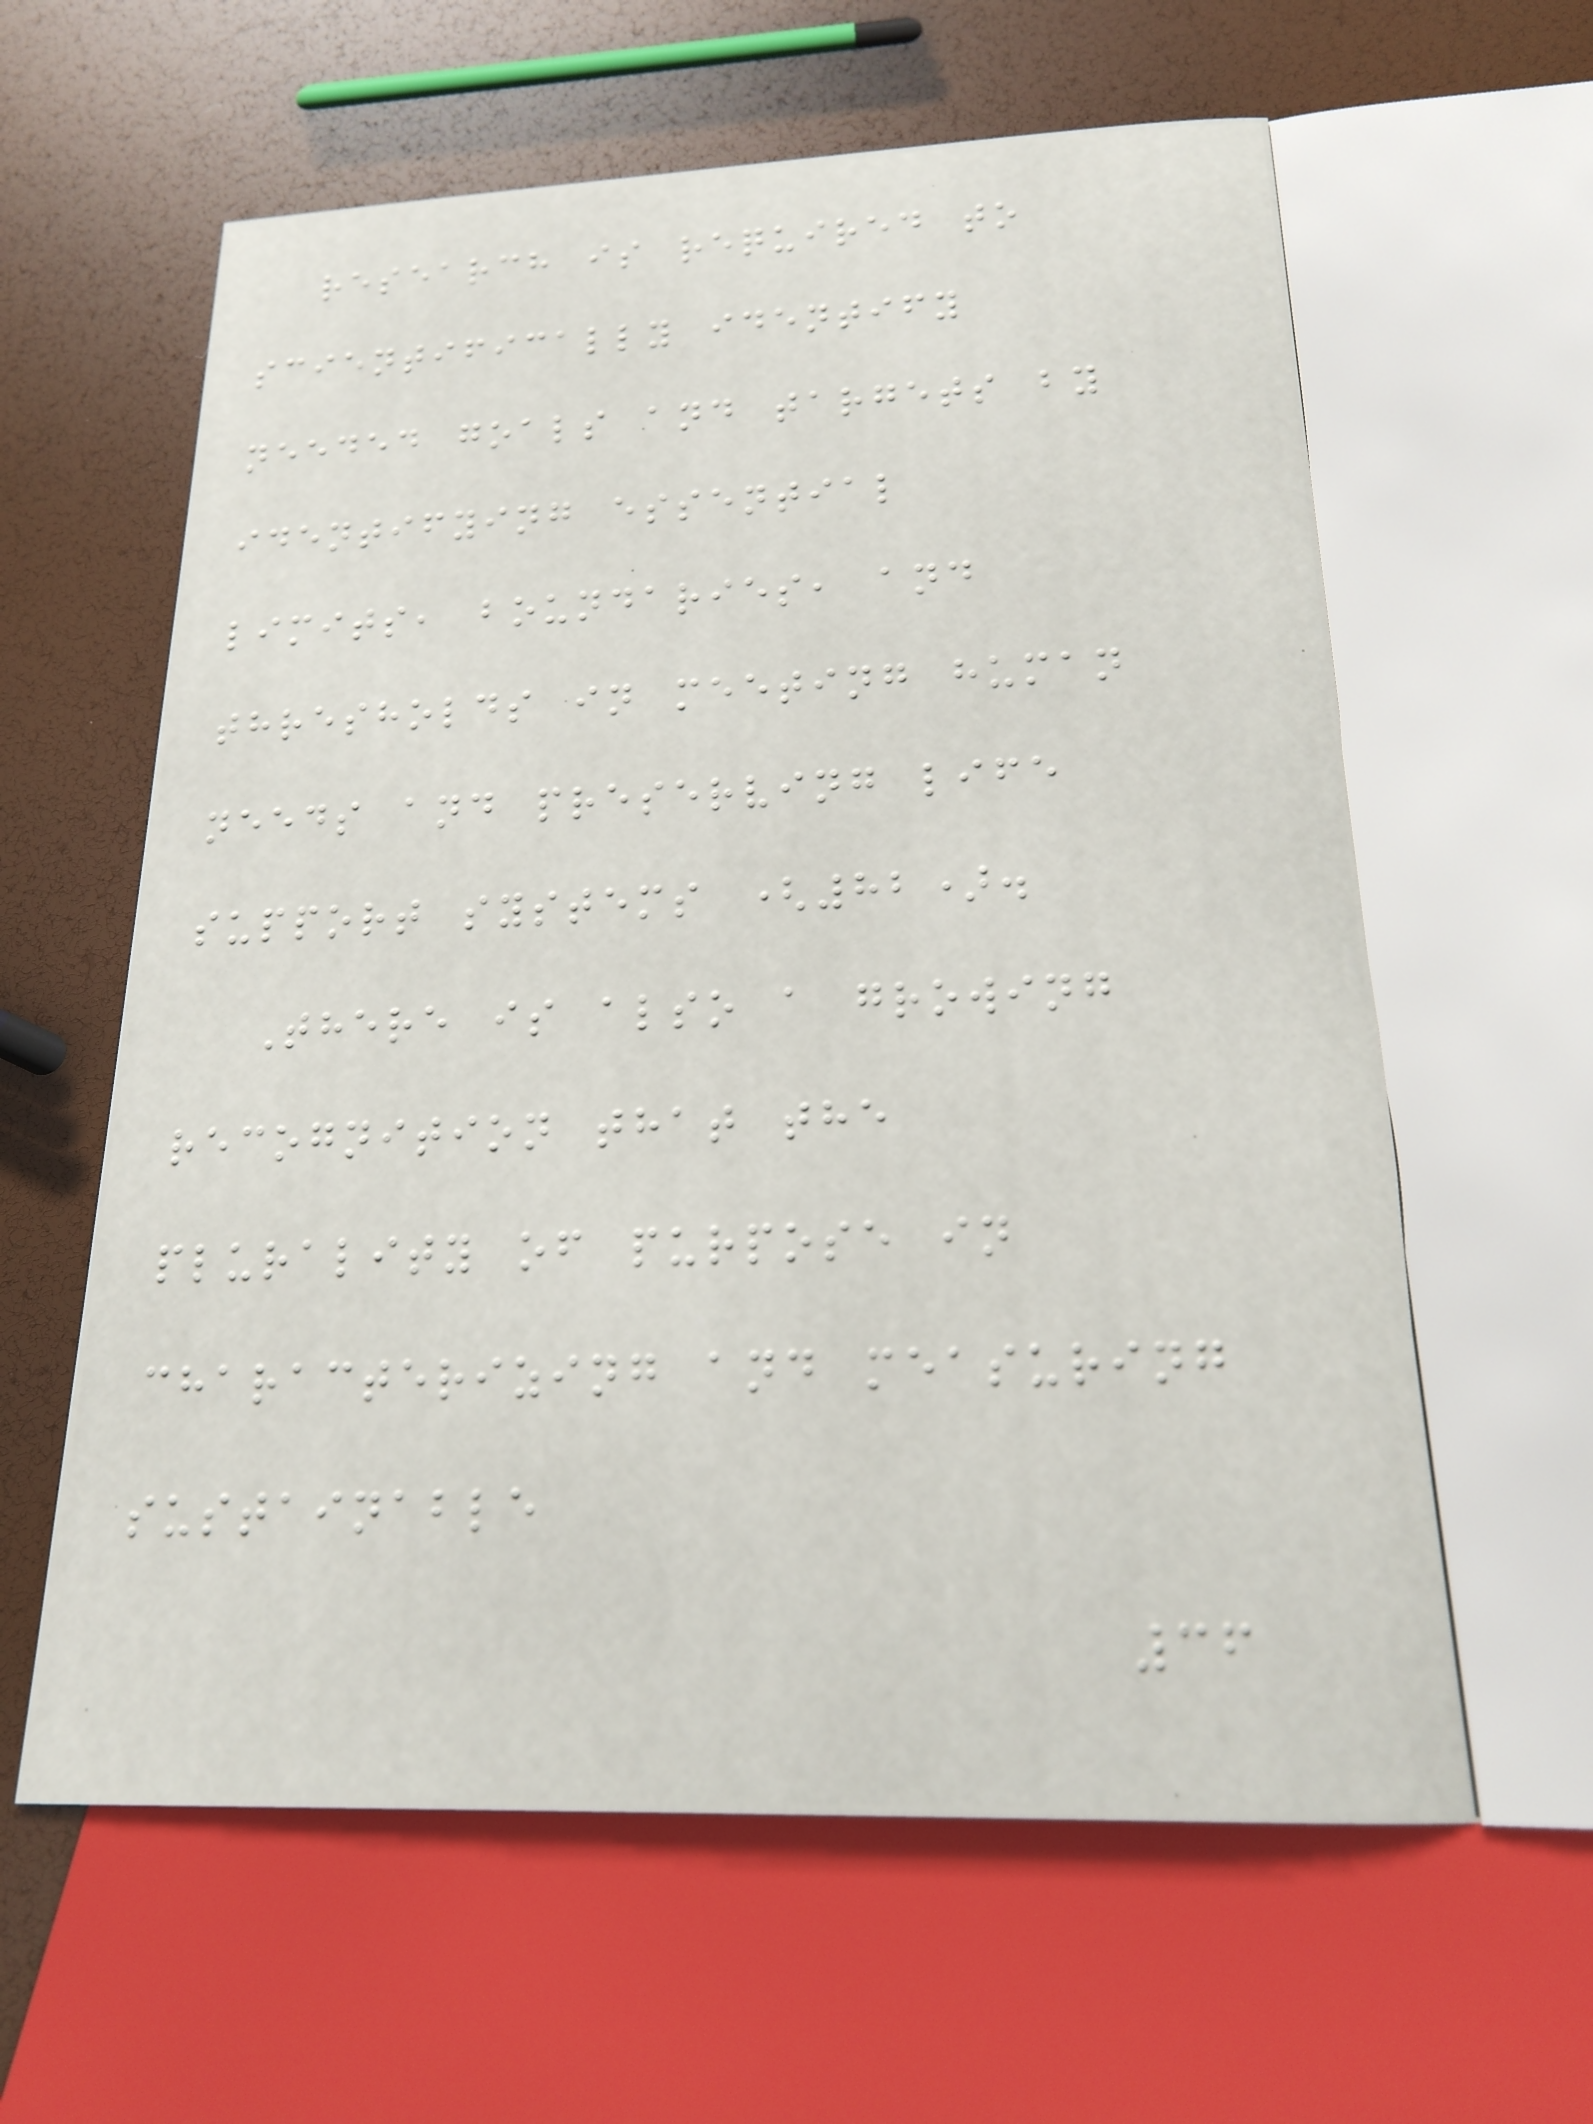research is required to
scientifically identify
needed goals and targets by
identifying essential
limits, boundaries, and
thresholds in meeting human
needs and preserving life
support systems (82).
There is also a growing
recognition that the
plurality of purpose in
characterizing and measuring
sustainable
36
